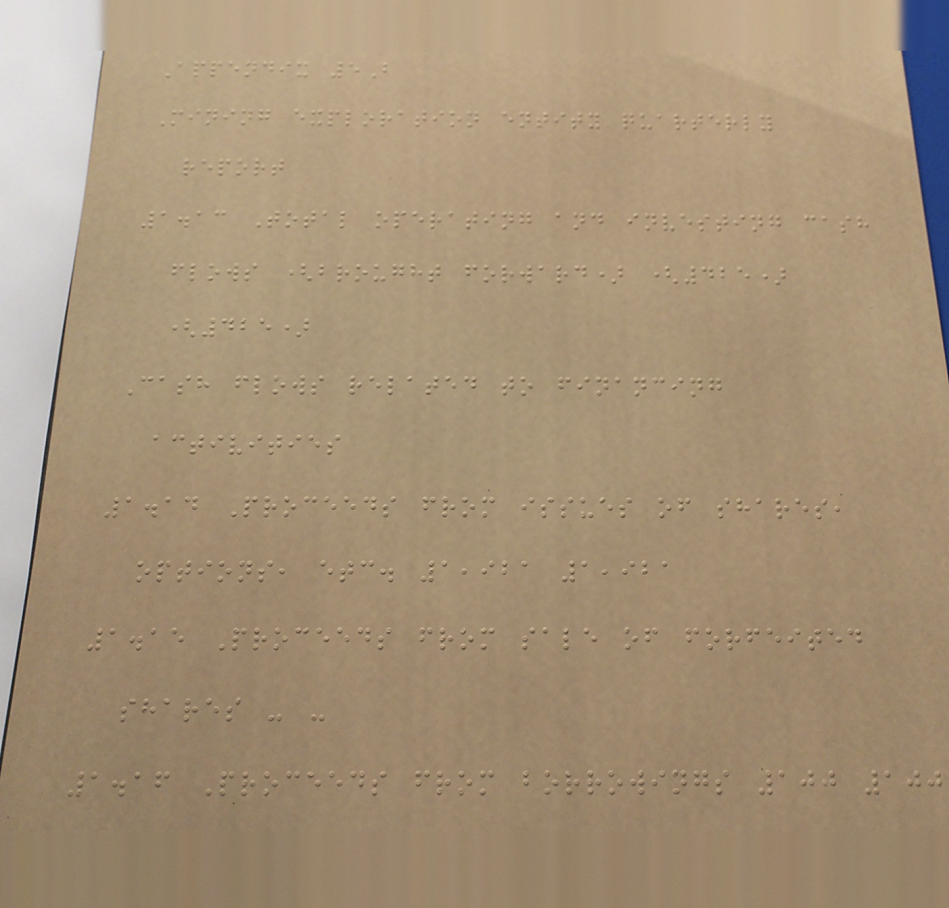Appendix 5B
Mining exploration entity quarterly
report
1.13 Total operating and investing cash
flows (brought forward) (425)
(425)
Cash flows related to financing
activities
1.14 Proceeds from issues of shares,
options, etc. 1,921 1,921
1.15 Proceeds from sale of forfeited
shares - -
1.16 Proceeds from borrowings 100 100
